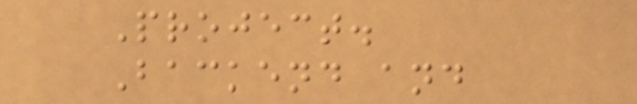Project.
Backend and
